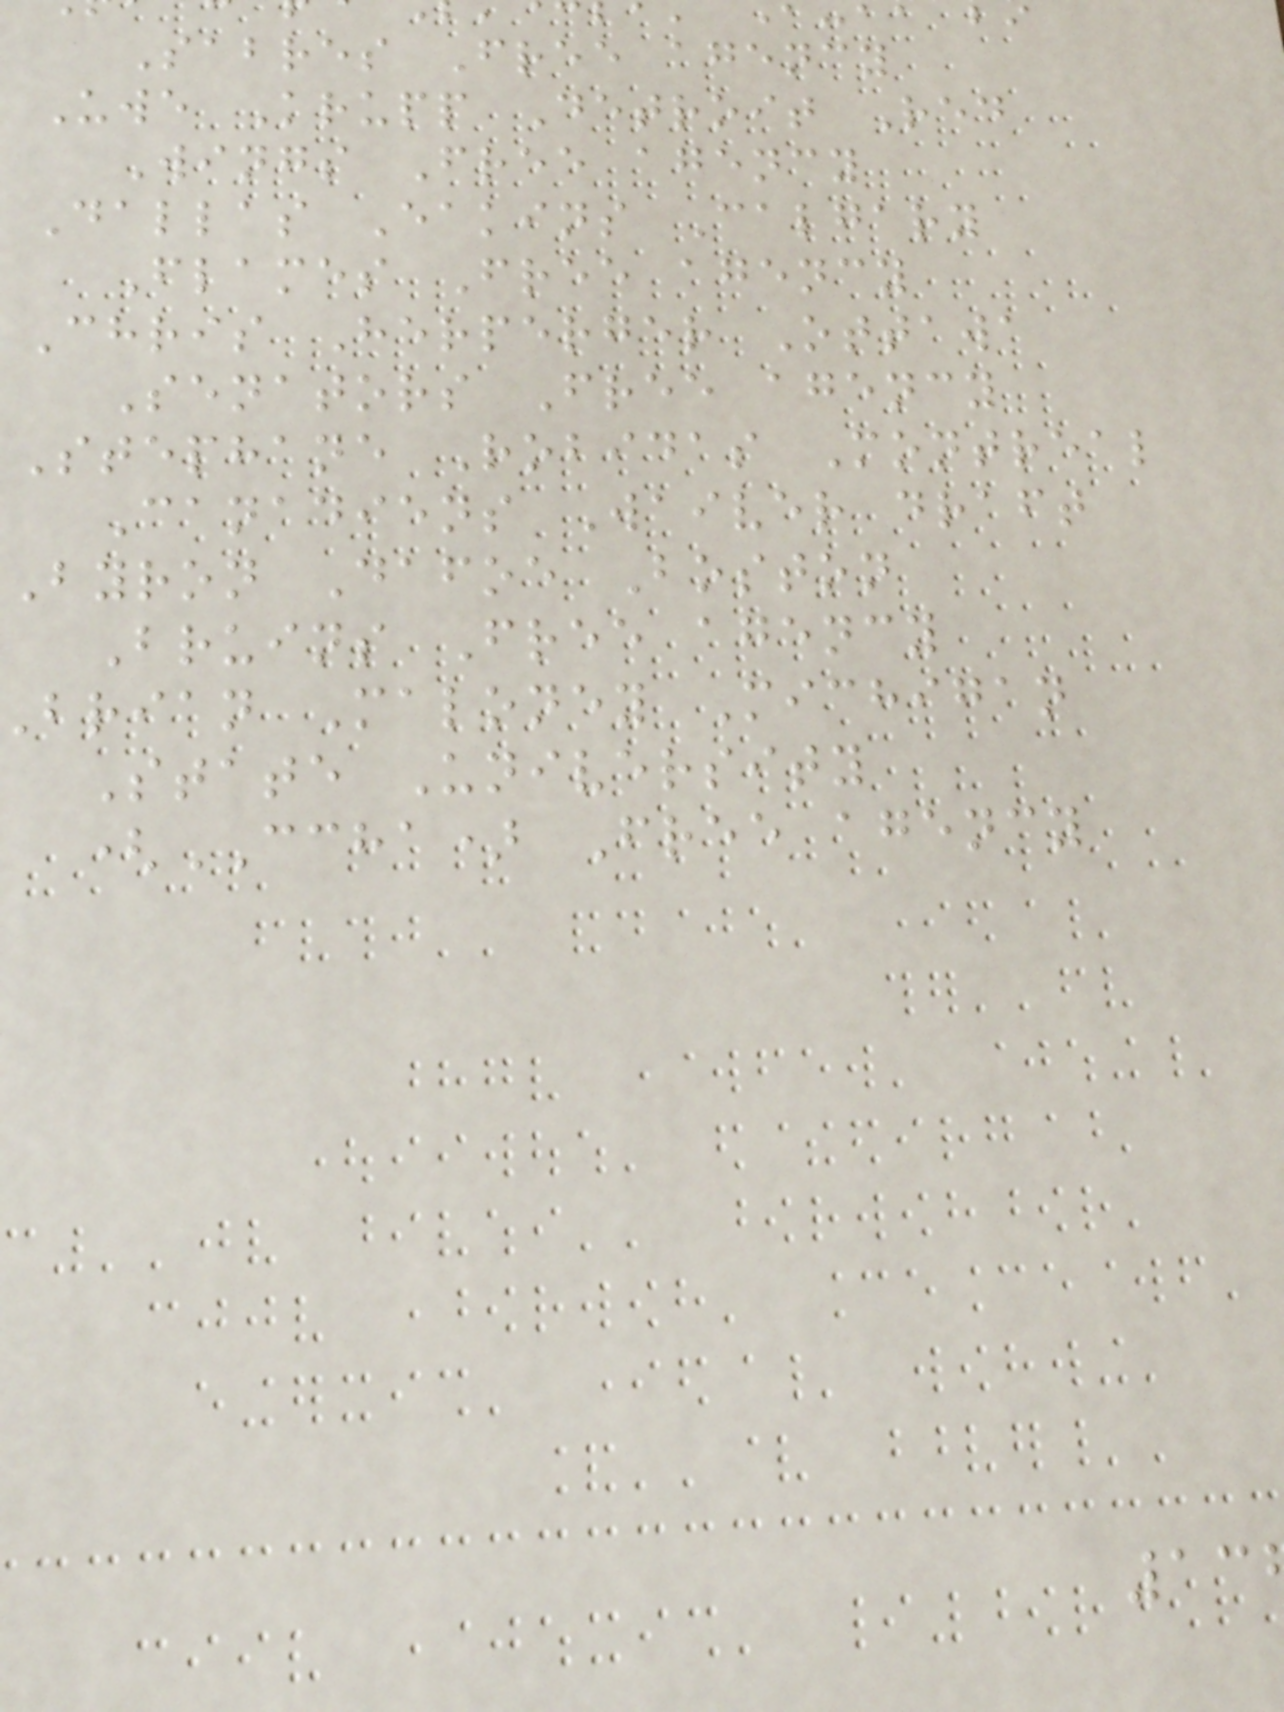Sabres Free agency
Uwe Krupp Detroit Red
Wings Free agency
Dallas Eakins Calgary
Flames Free agency
Chris Herperger Ottawa
Senators Free agency
Stephane Robidas Montreal
Canadiens Waiver draft
Byron Dafoe Boston
Bruins Free agency
brian Maloney Michigan
State University
(CCHA) Free agency
